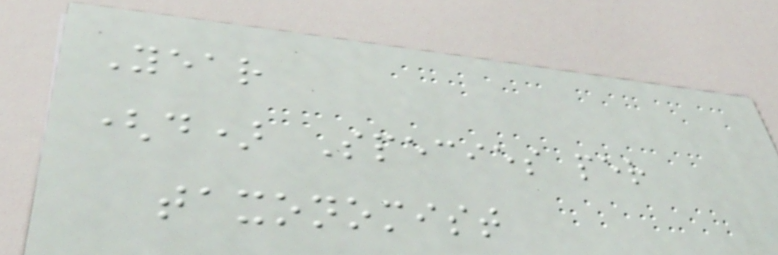Year
(d) Species per
taxonomist
